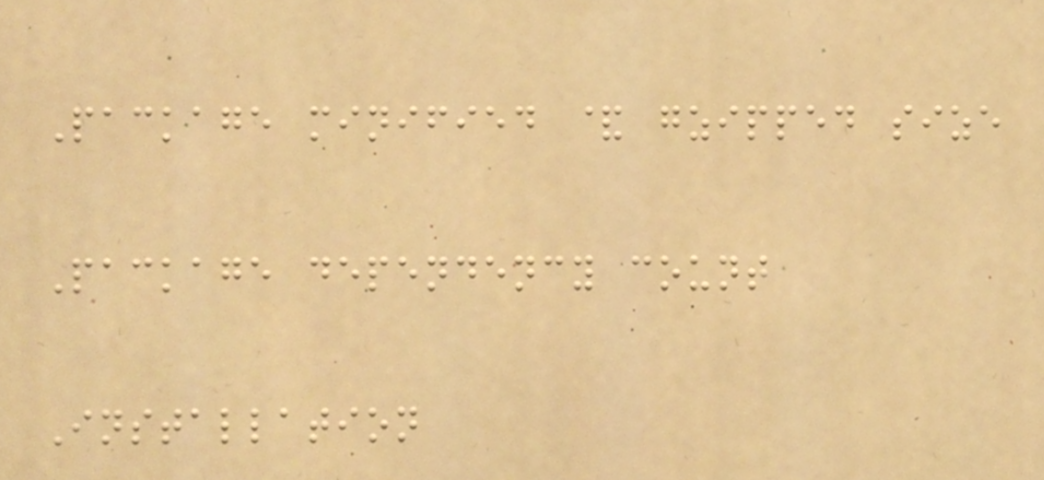Package minified & gzipped size
Package dependency count
Installation
